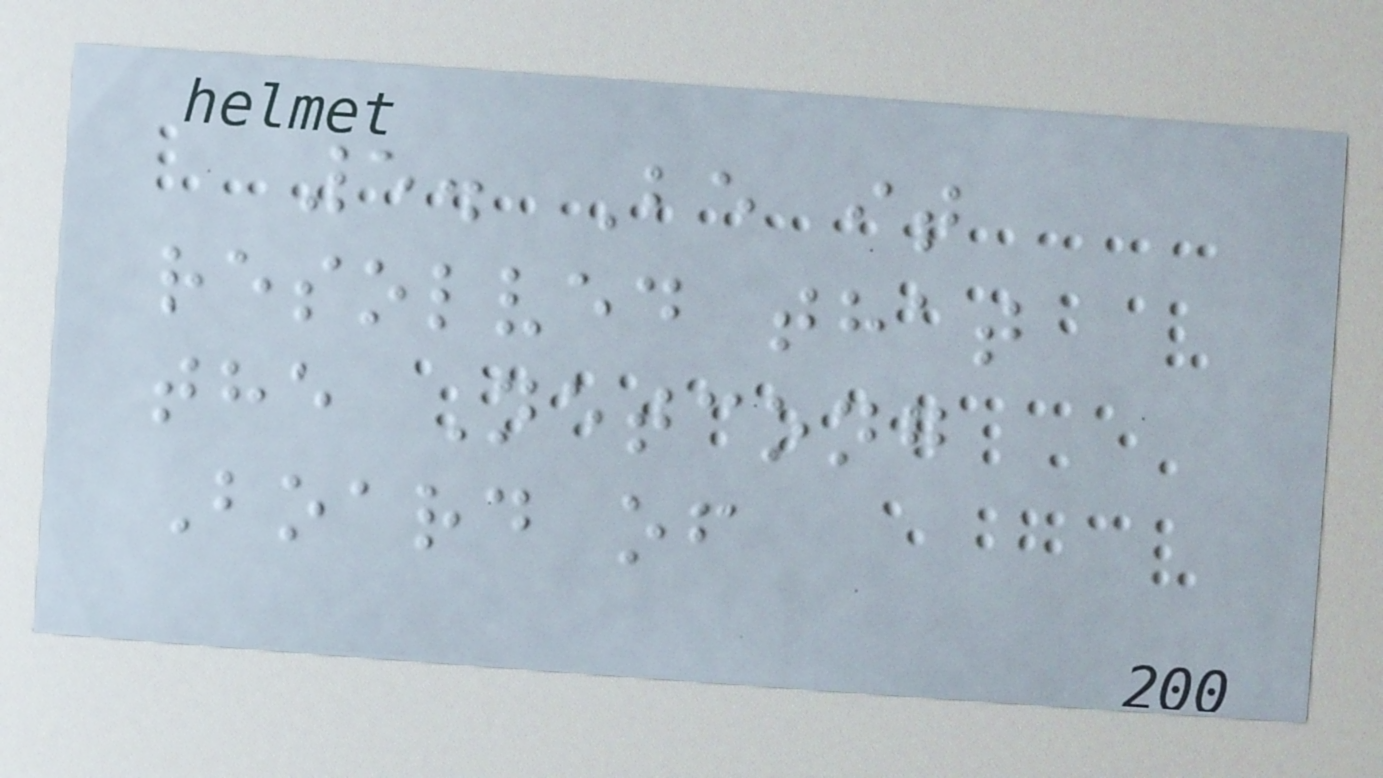5. Be it
resolved that
the Netcong
Board of
